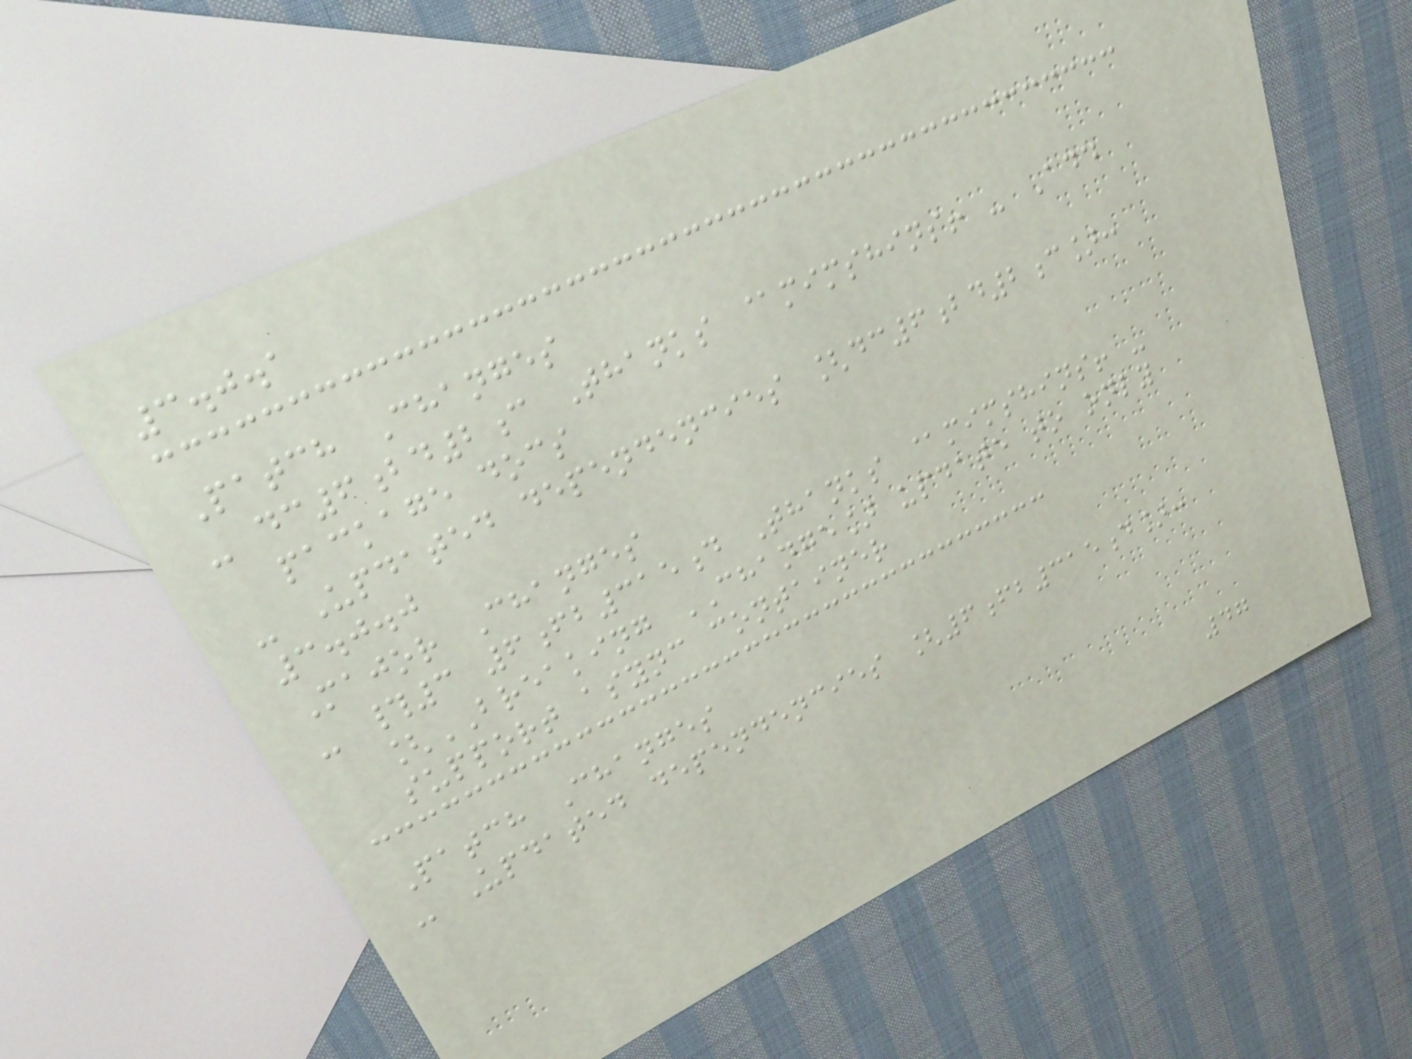3.0.1
Patch Changes
- dc6bd2c Thanks @mimshins! - Add
package docs
- Updated dependencies [dc6bd2c]:
3.0.0
Major Changes
- #3 6fb315d Thanks @mimshins! -
[BREAKING CHANGE] update to only
support async container
Patch Changes
- Updated dependencies [6fb315d]:
47
